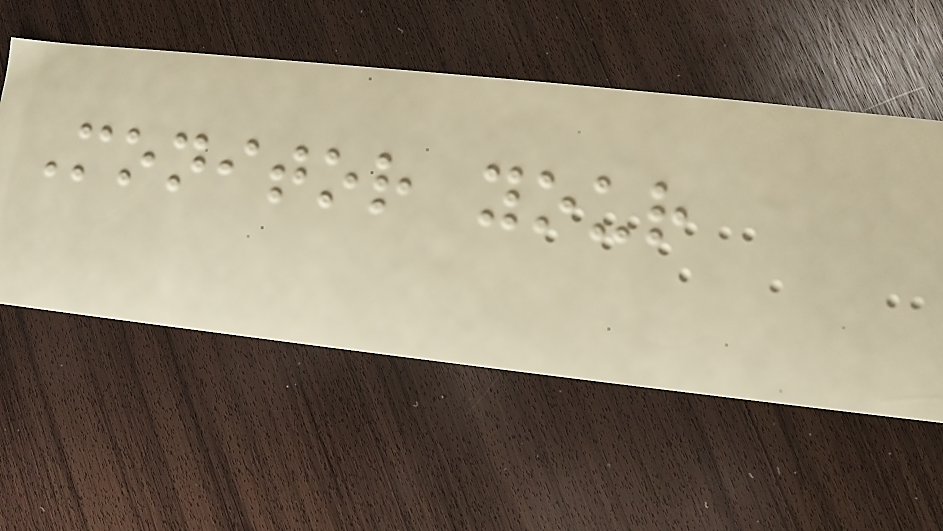Monitor your
